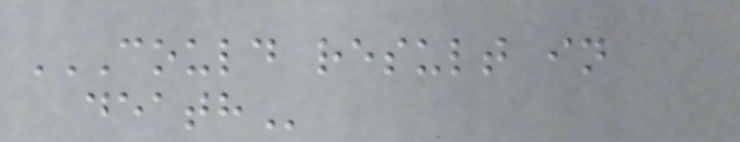COULD RESULT IN
DEATH
